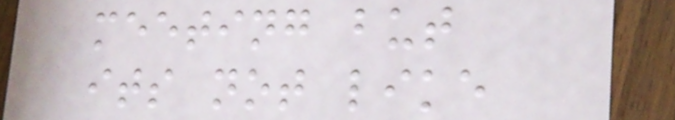meeting but
its not like
